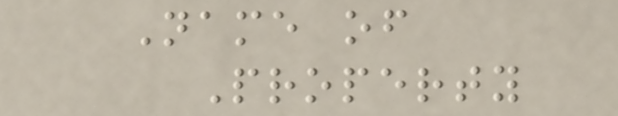Name of
Property
